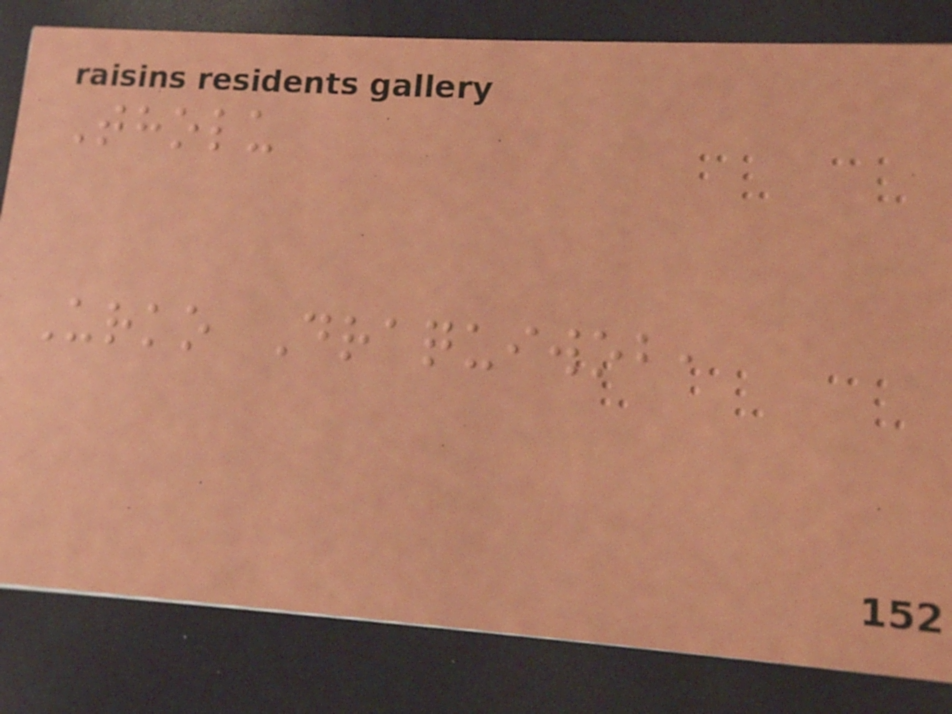Tholu
Urko Draquiwob,
